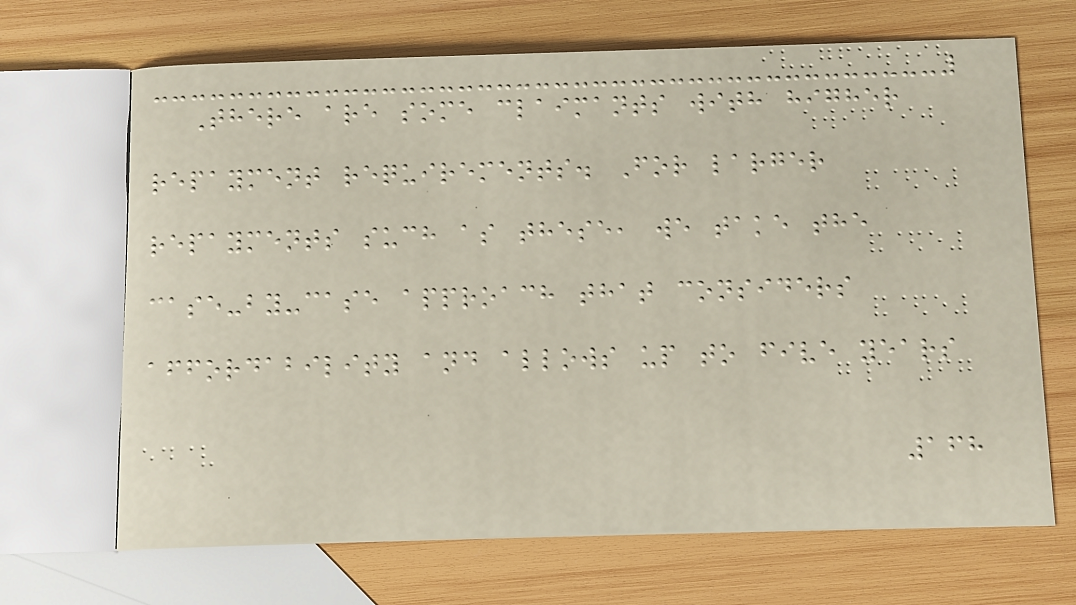There are some claimants with higher
repayment requirements. For larger
repayments such as these, we take the
case-by-case approach that considers
affordability and allows up to five years
168
